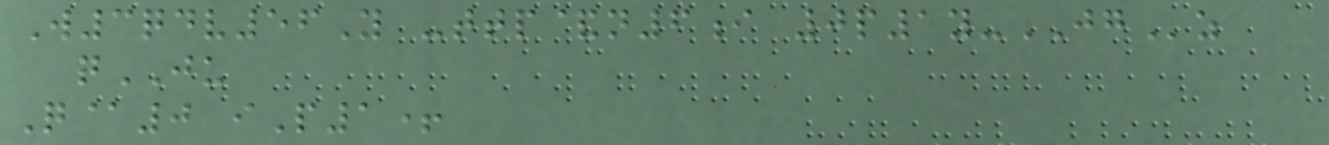W3qdv56Y -ttp&n6i 0p1y-JGz
qJU
Q@0 iP1+
